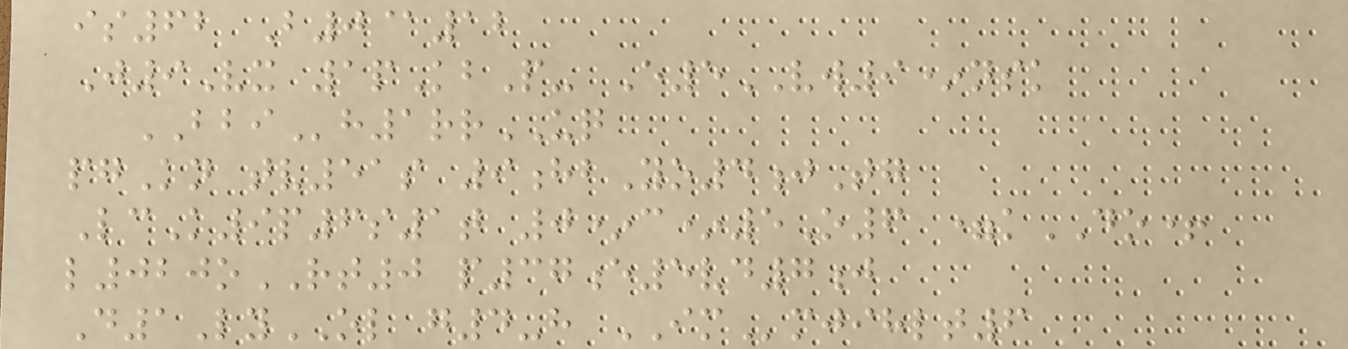is62 B0@12
J9Vx 1pKbP- E5VW9*nsk
BBIh1rrUQ
pgKn tv51s 9hbYo4jTg
LcK9p6s1t 0*c*5O6 =kDO+
l020oRT0 p37e5vd7j
D1LyOL g4-h IMmjihlt6
